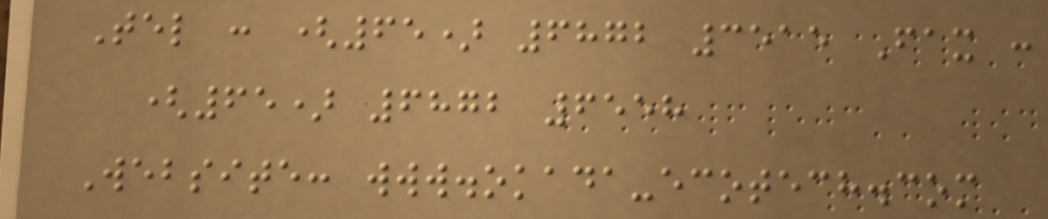Tel : (65) 6872 3515 Fax :
(65) 6872 6558
Website: www.okada-ecotech.com
